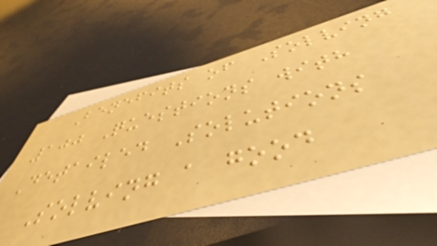Benefits of Solving
100 Questions with
Detailed Solutions
Solving a good
